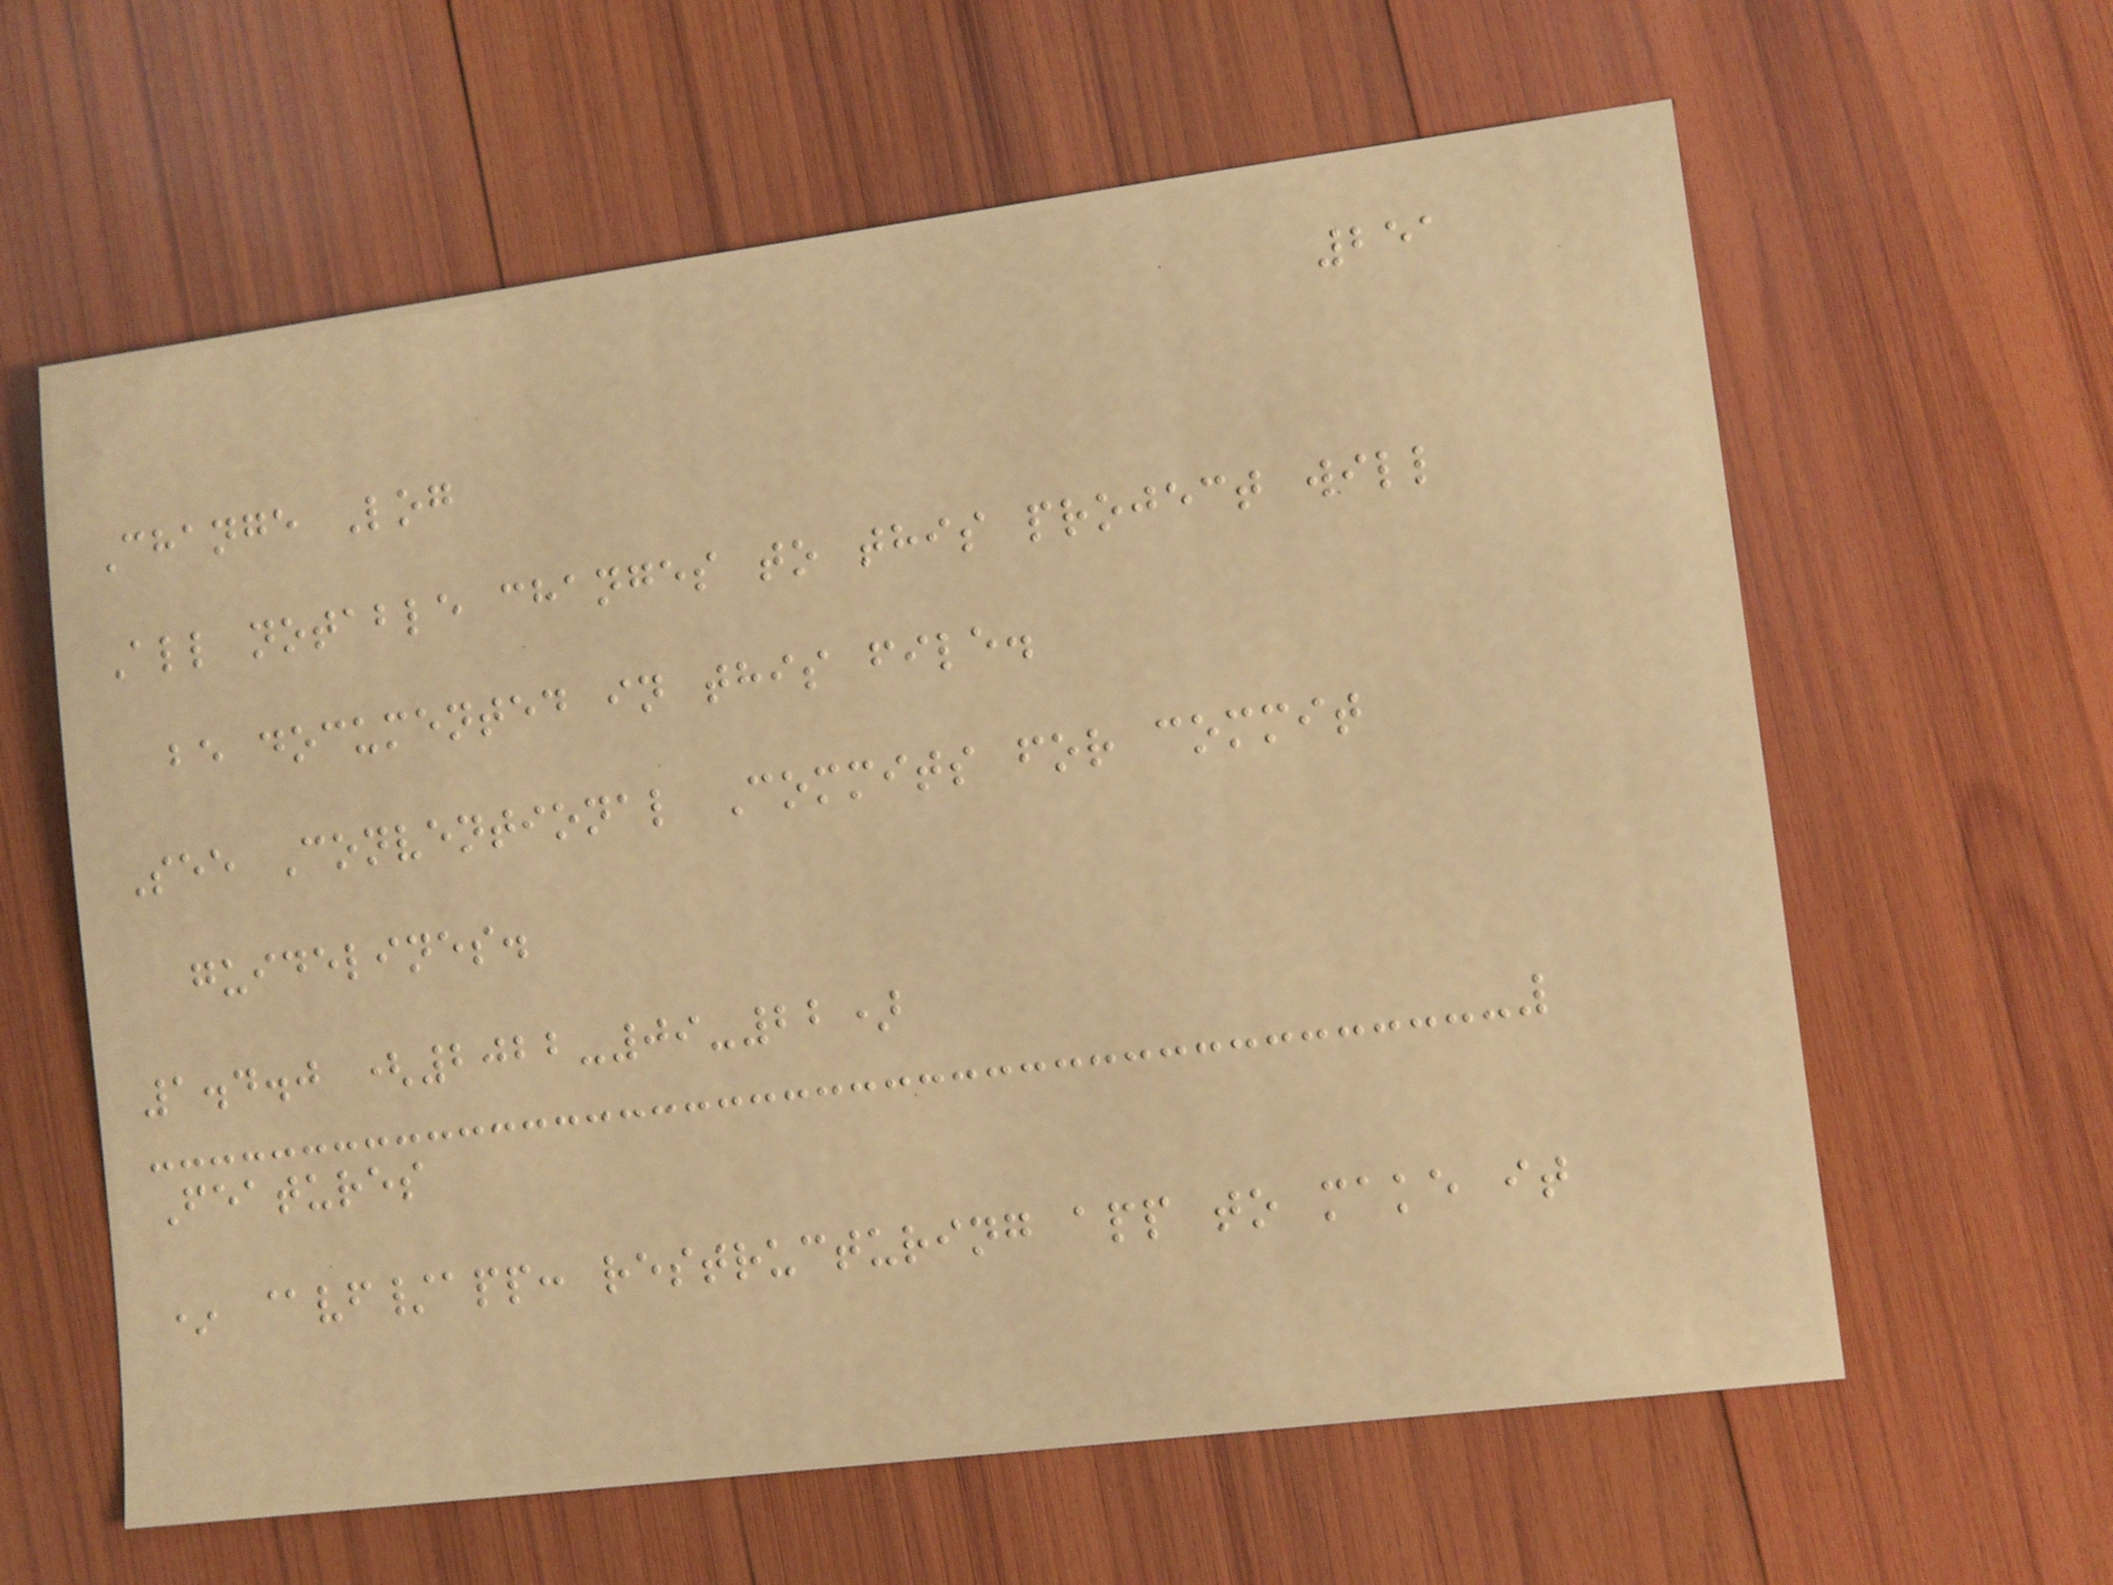251
Change Log
All notable changes to this project will
be documented in this file.
See Conventional Commits for commit
guidelines.
1.4.0 (2022-09-22)
Features
* @vf/app: restructuring app to make it
